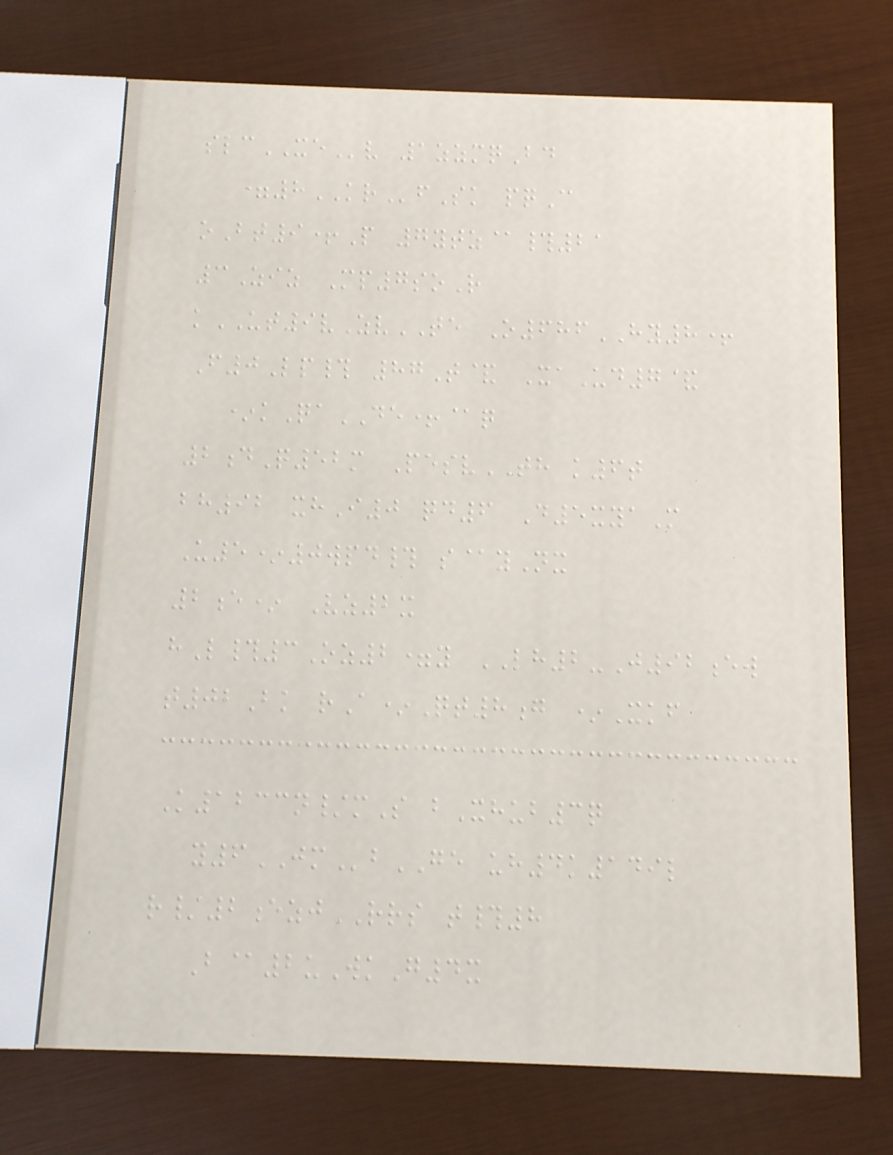slcXEv 1zzmqBd
=8KRfSk pqC
oBt9+P 7ytz@#21
3Ziz Mp7soR
kUT9vZvTE O686HY8+
F0Lp# 87T& XaUd7&
*kQaDE+@q
2dQ52m PesvTH k6t
bh92 xhI0 qd6 D5xyaM
U5*0wpd# s@yNx
2e* Vz2x
hL#3Oz2=y LH2-J92ew
t02Bk rA*Qt8g *Xkf
K1233n/mS bXhub3q
y6JMbGE uh4k149l
r/2ezjRRS t#8
B@2uWkG4x
